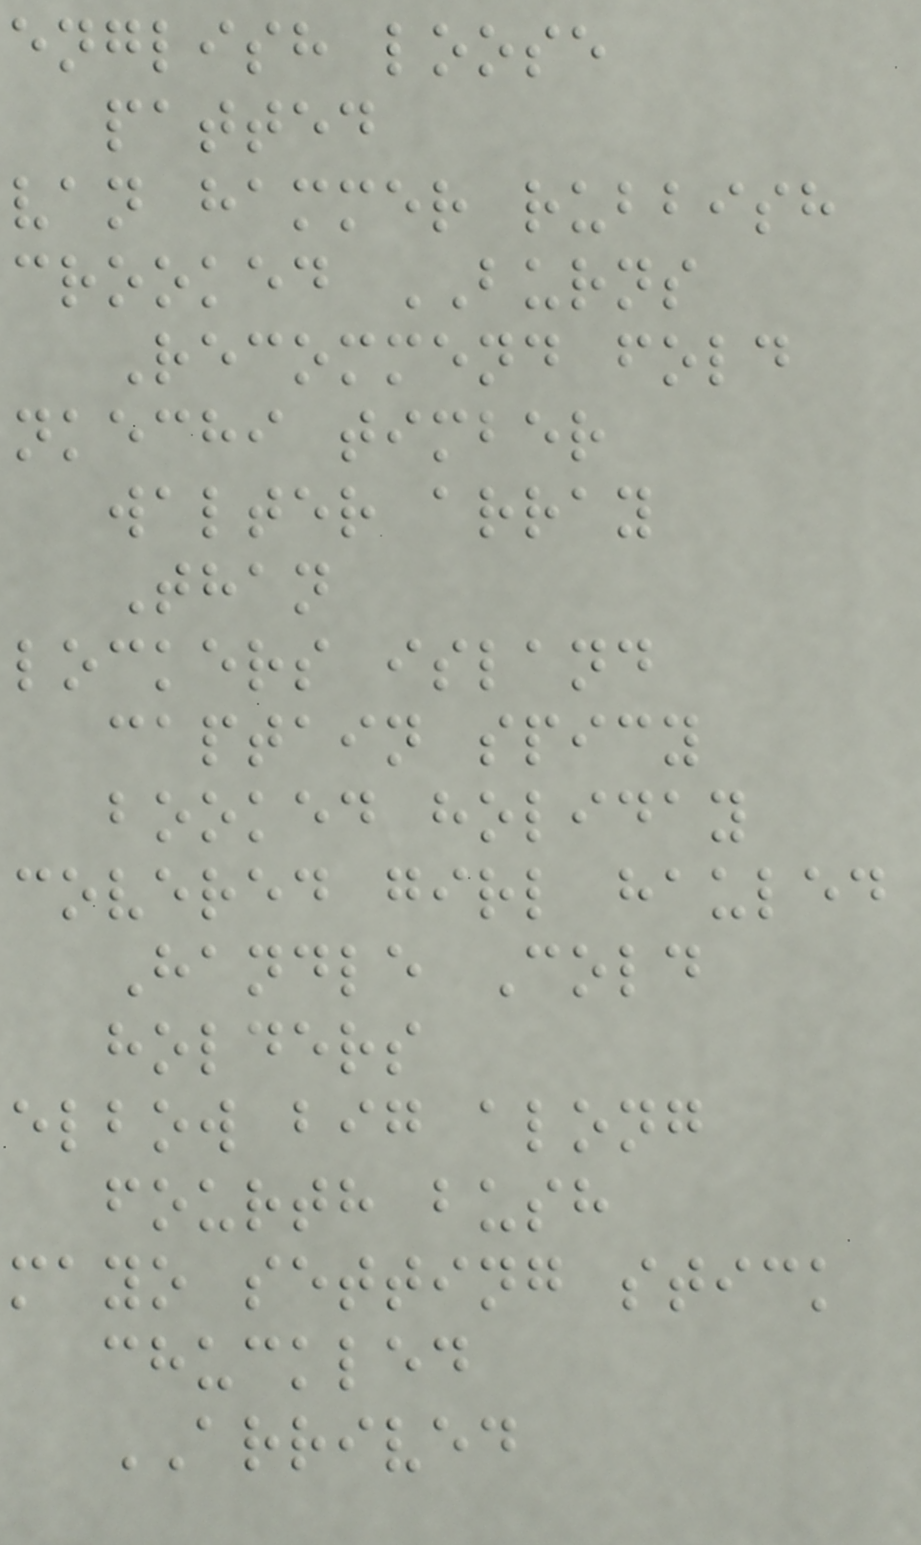english loose
patted
van hammer rubbish
crooked BURNS
Recommend fold
nkechi timber
walter array
Than
lockers island
captain spicy
booked holiday
covered girl hauled
Handle Cold
holders
elbow big along
fourth bush
mayo setting stick
chuckled
ARRIVED
